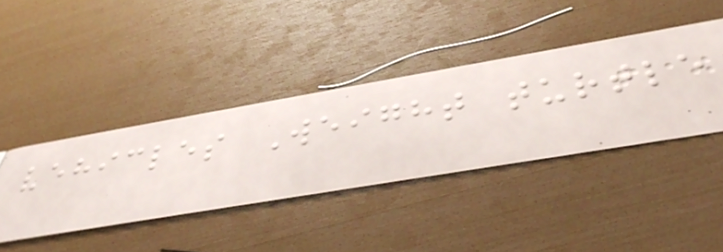vehicles Weight turtle
